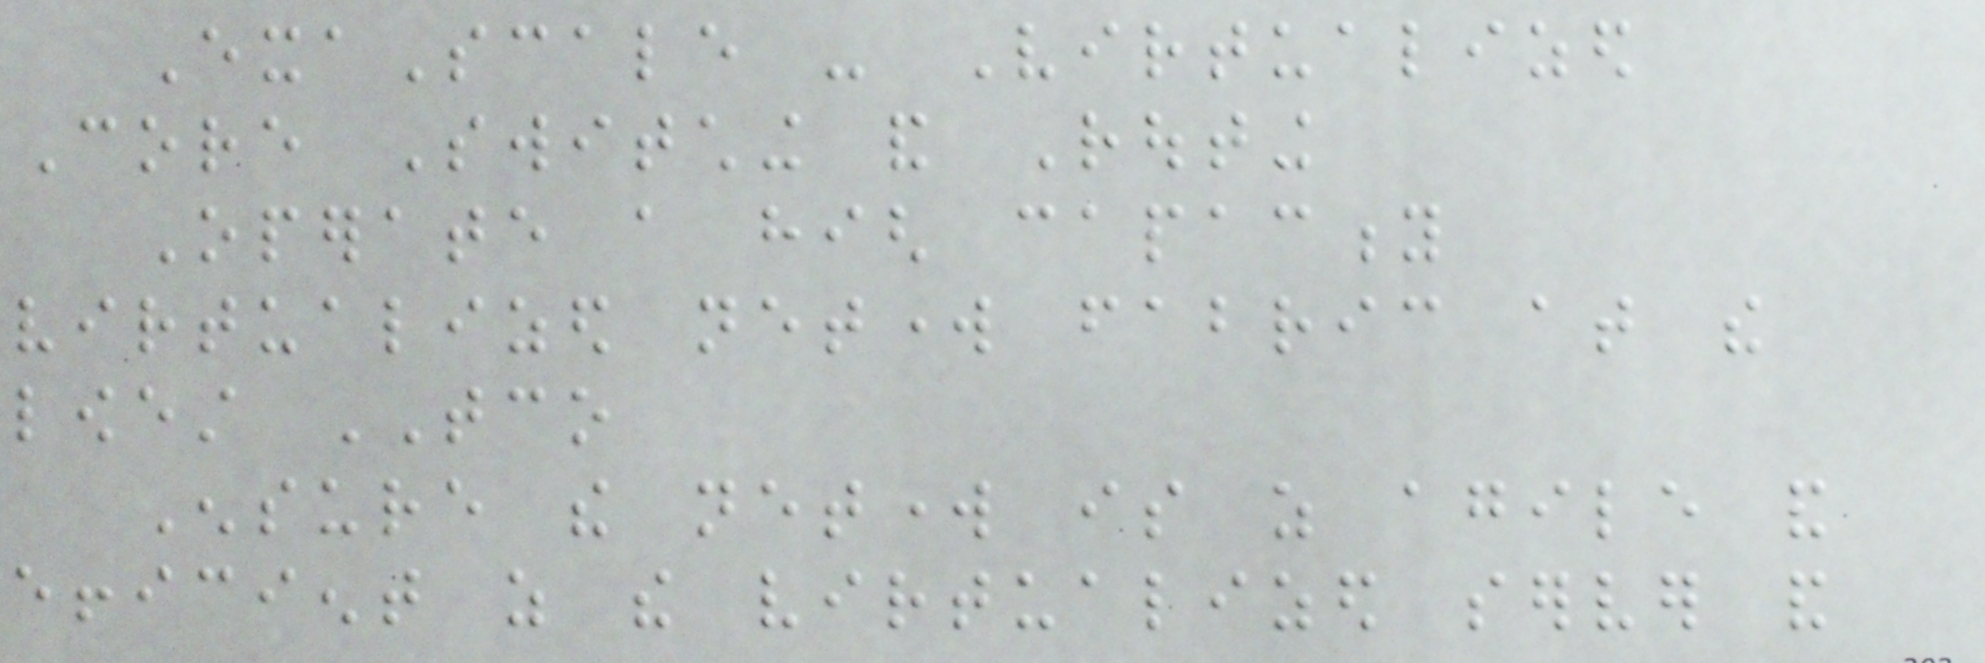ExaScale - Virtualized
Core Switching and Routing
Operate a high capacity
virtualized network fabric at the
lowest TCO
Ensure the network is as agile and
efficient as the virtualized server and
